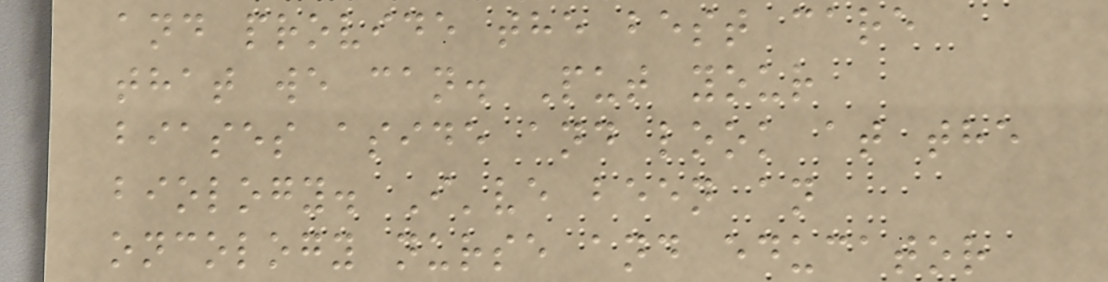and provide the best care
that we can. Put your
biases aside and look at the
biology. I've been an
oncology nurse and educator
